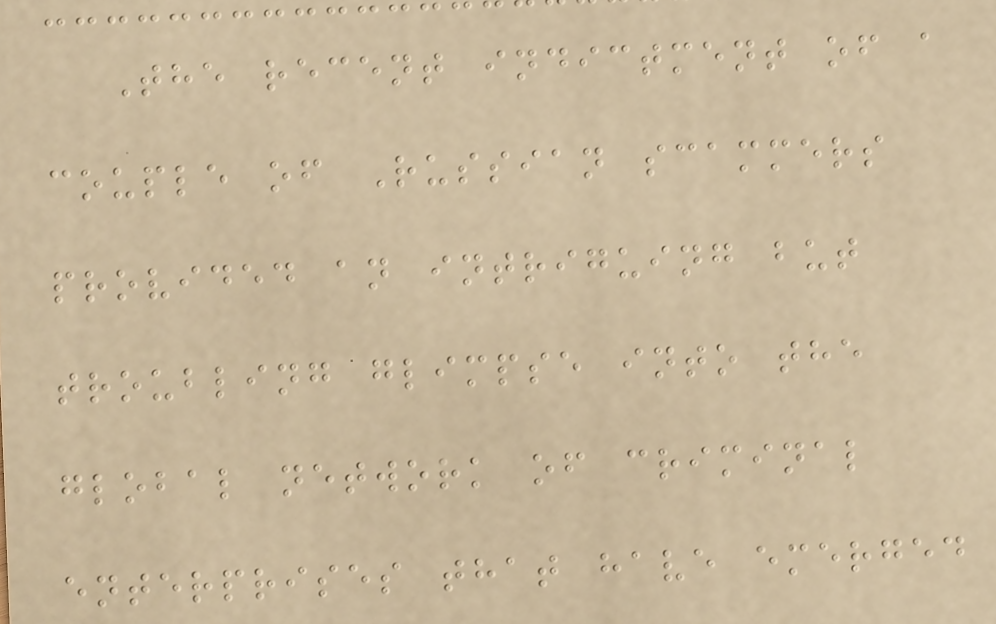The recent indictment of a
couple of Russian scammers
provided an intriguing but
troubling glimpse into the
global network of criminal
enterprises that have emerged
